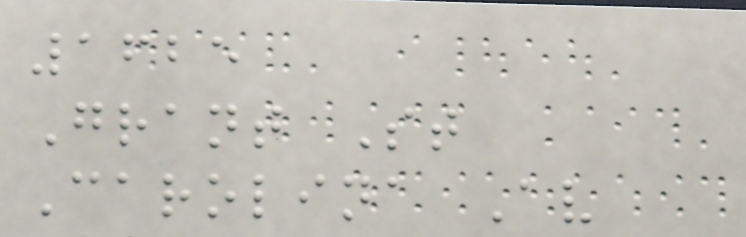1625
Grant St
Carolina Av
